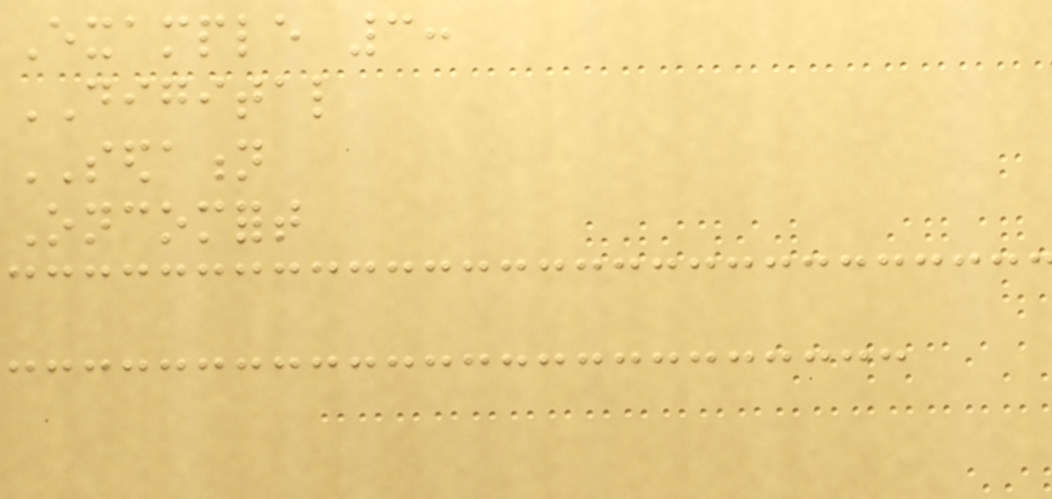Example 3:
DIGITAL
SEDATION
Oncomfort
